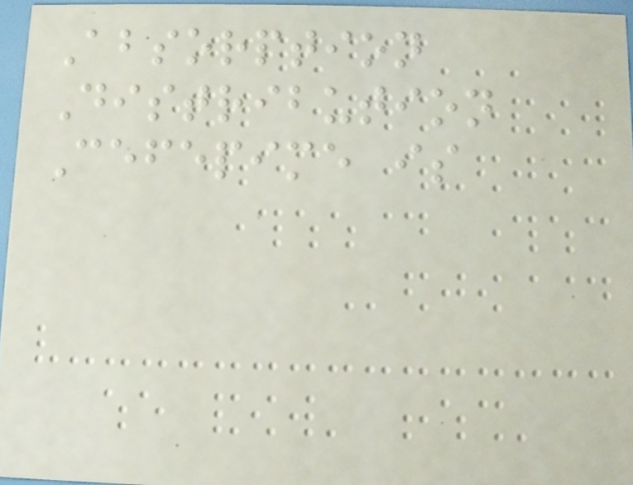Absorption
Distribution
Cefepime is
